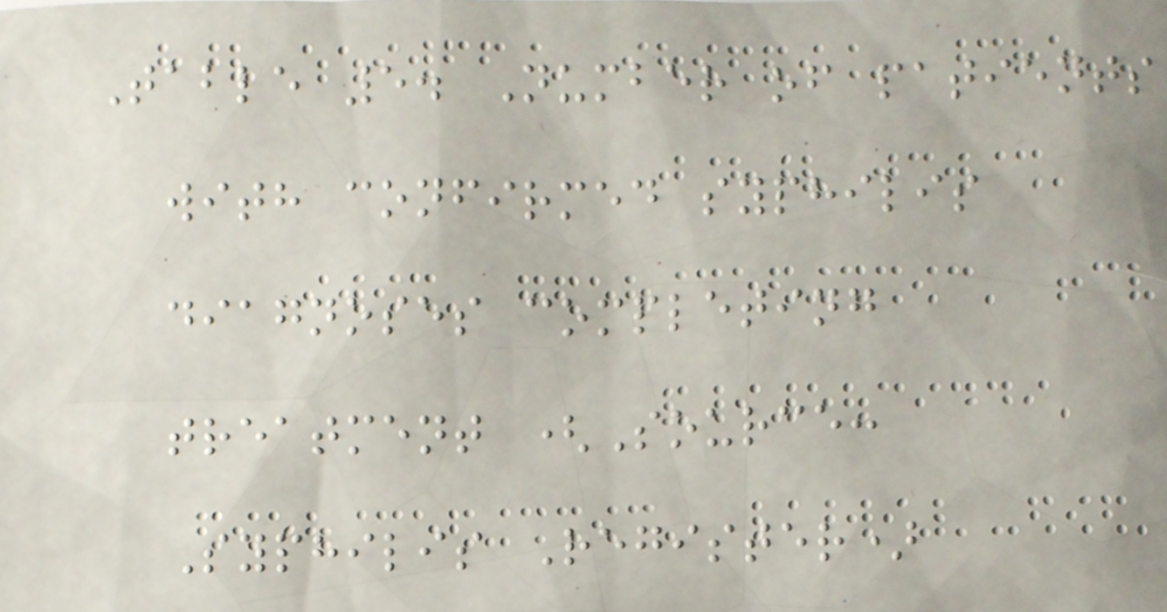Table 5. Number of patients
with confirmed syphilis
diagnoses completing
treatment (Source:
Syphilis Register)
